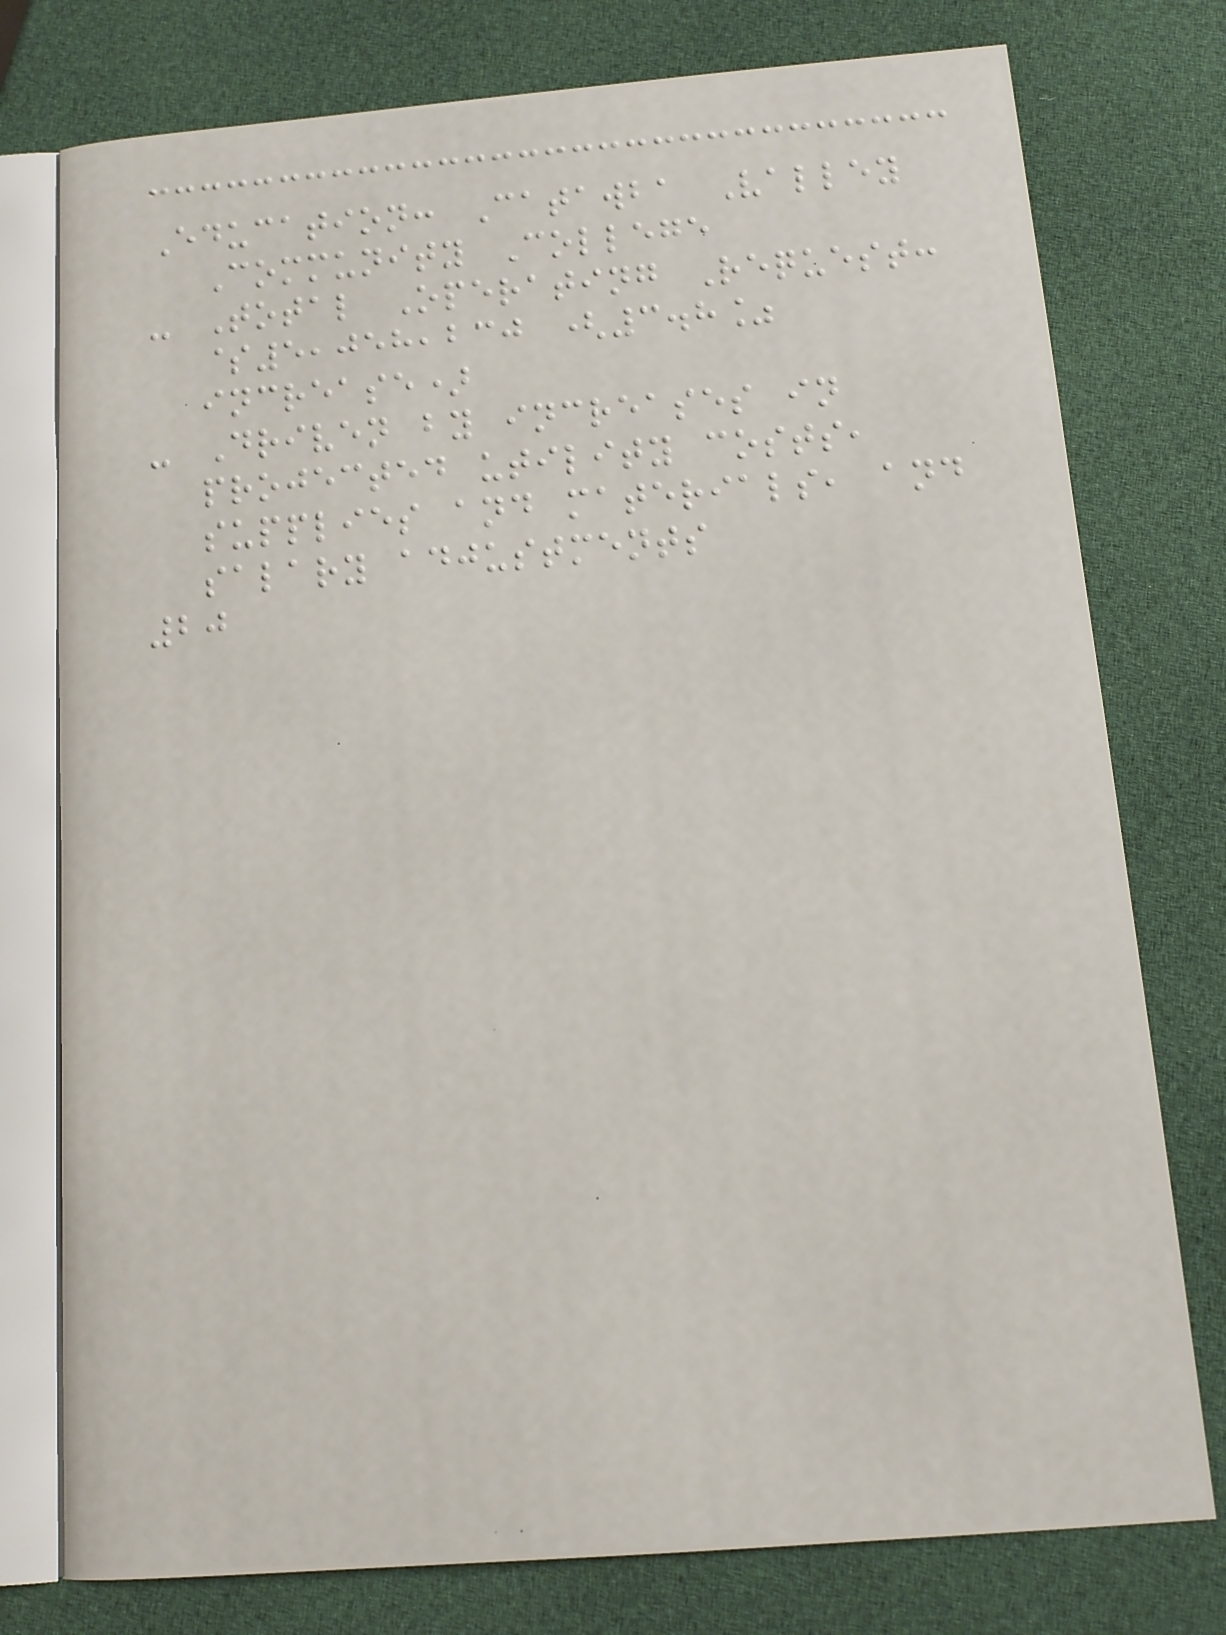Education: Catawba Valley
Community College
- Total Operating Request:
$5,058,230 (3.8%
increase)
- Driven by increases in
projected utility costs,
supplies and materials, and
salary adjustments
20
